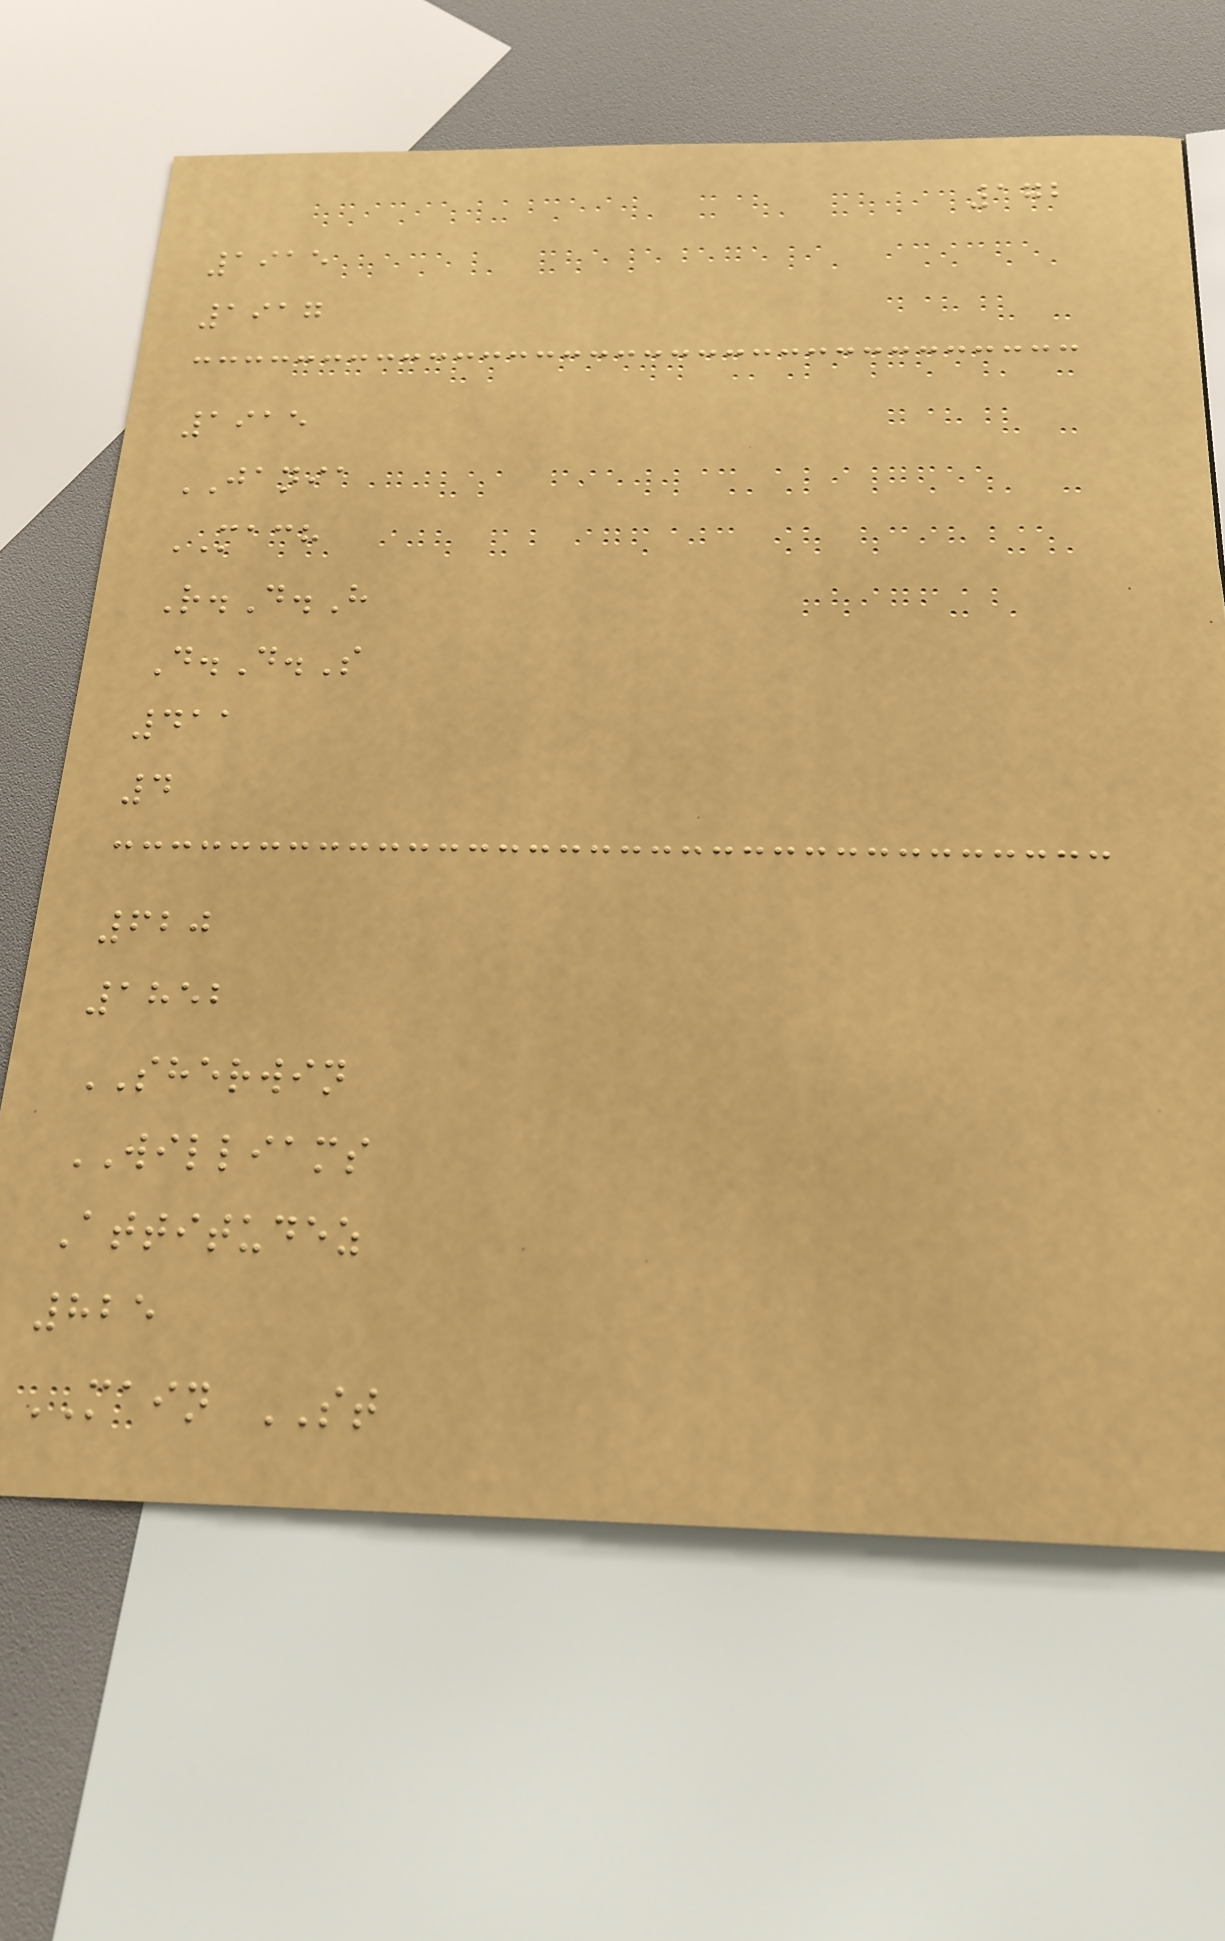172
1915
1917
1915
JANIA
MACH
R.D.H
D.D.S
411
4
620
1852
SHERWIN
WILLIAMS
Attitudez
825
MAIN ST
